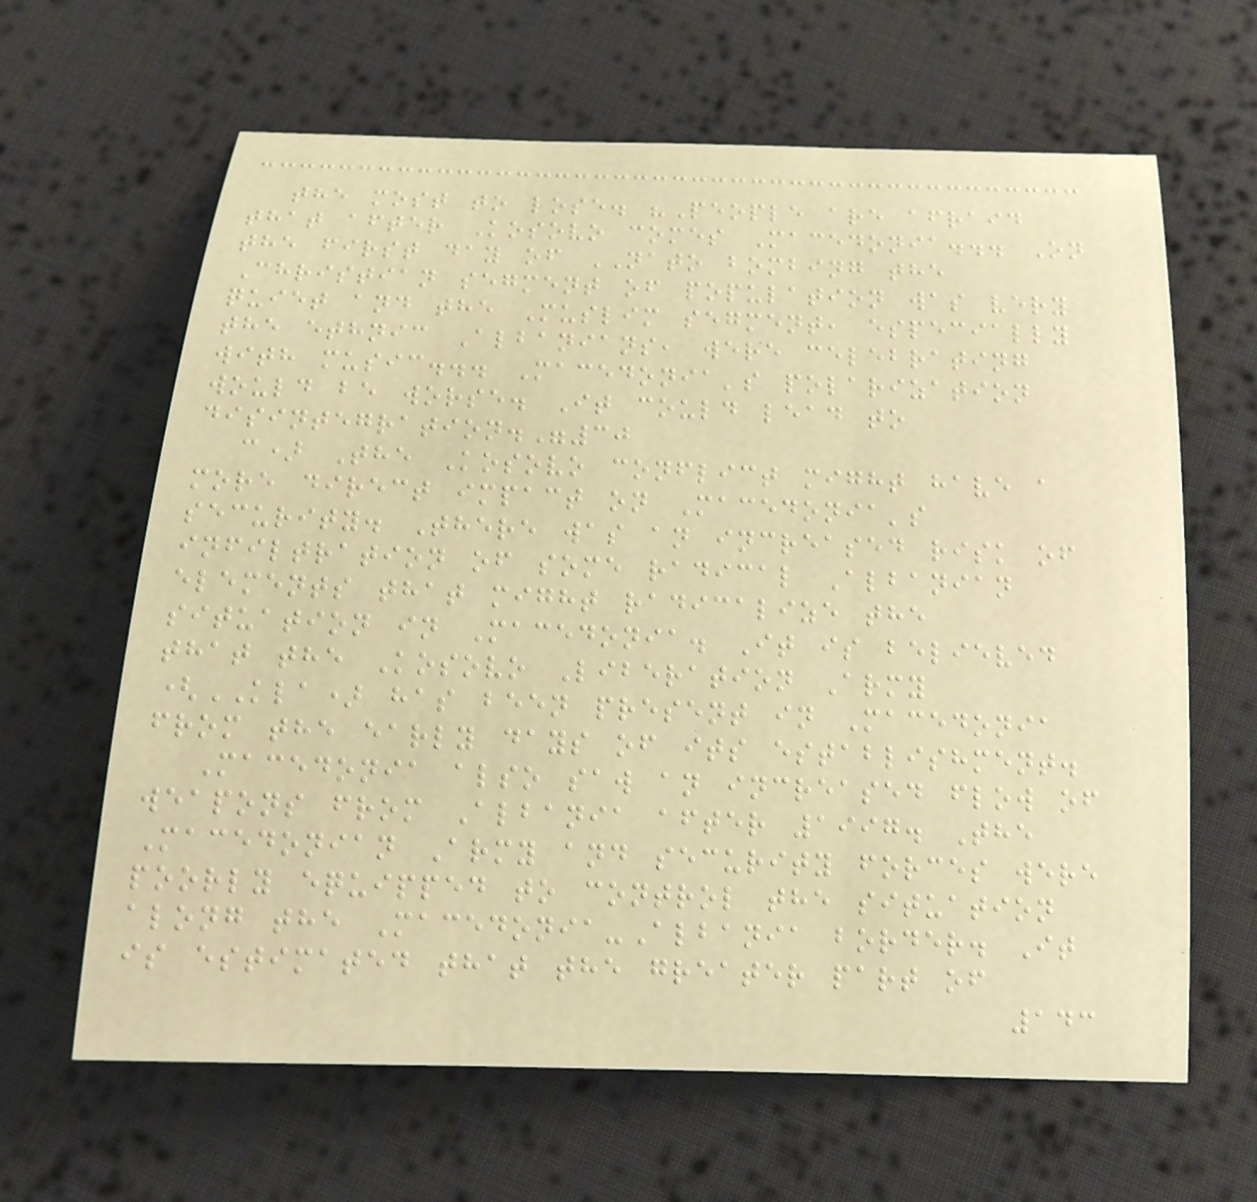the most to lose. "People are afraid
that after Kosovo comes Macedonia... On
the first day of NATO bombing the
Christian segment of population was very
quiet and the Muslim segment, especially
the ethnic Albanians, were celebrating
with music... Macedonia's polarization
would be worse. It could lead to
disintegration."30
c) The Kosovo conflict might have a
more direct impact on Macedonia's
security. There was an increased risk of
infiltration of some radical Albanian
elements that might radicalize the
situation in Macedonia. It is believed
that the Kosovo Liberation Army
(KLA) has been present in Macedonia
from the early days of its establishment.
Macedonia also saw an increased flow of
weapons from Albania after 1997. The
Macedonian Army and security forces were
poorly equipped to control the situation
along the Macedonia-Albania border. It
is estimated that the greater part of
143
